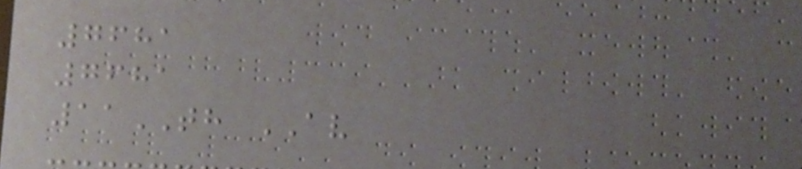7681
7681
11TH AV
